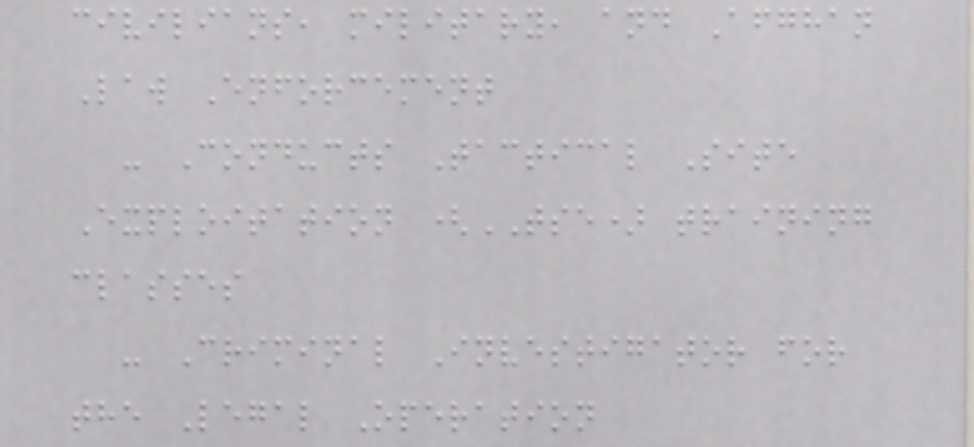civilians, military, and Afghan
Law Enforcement
- Conducts Tactical Site
Exploitation (TSE) training
classes
- Criminal Investigator for
the Legal Operation
